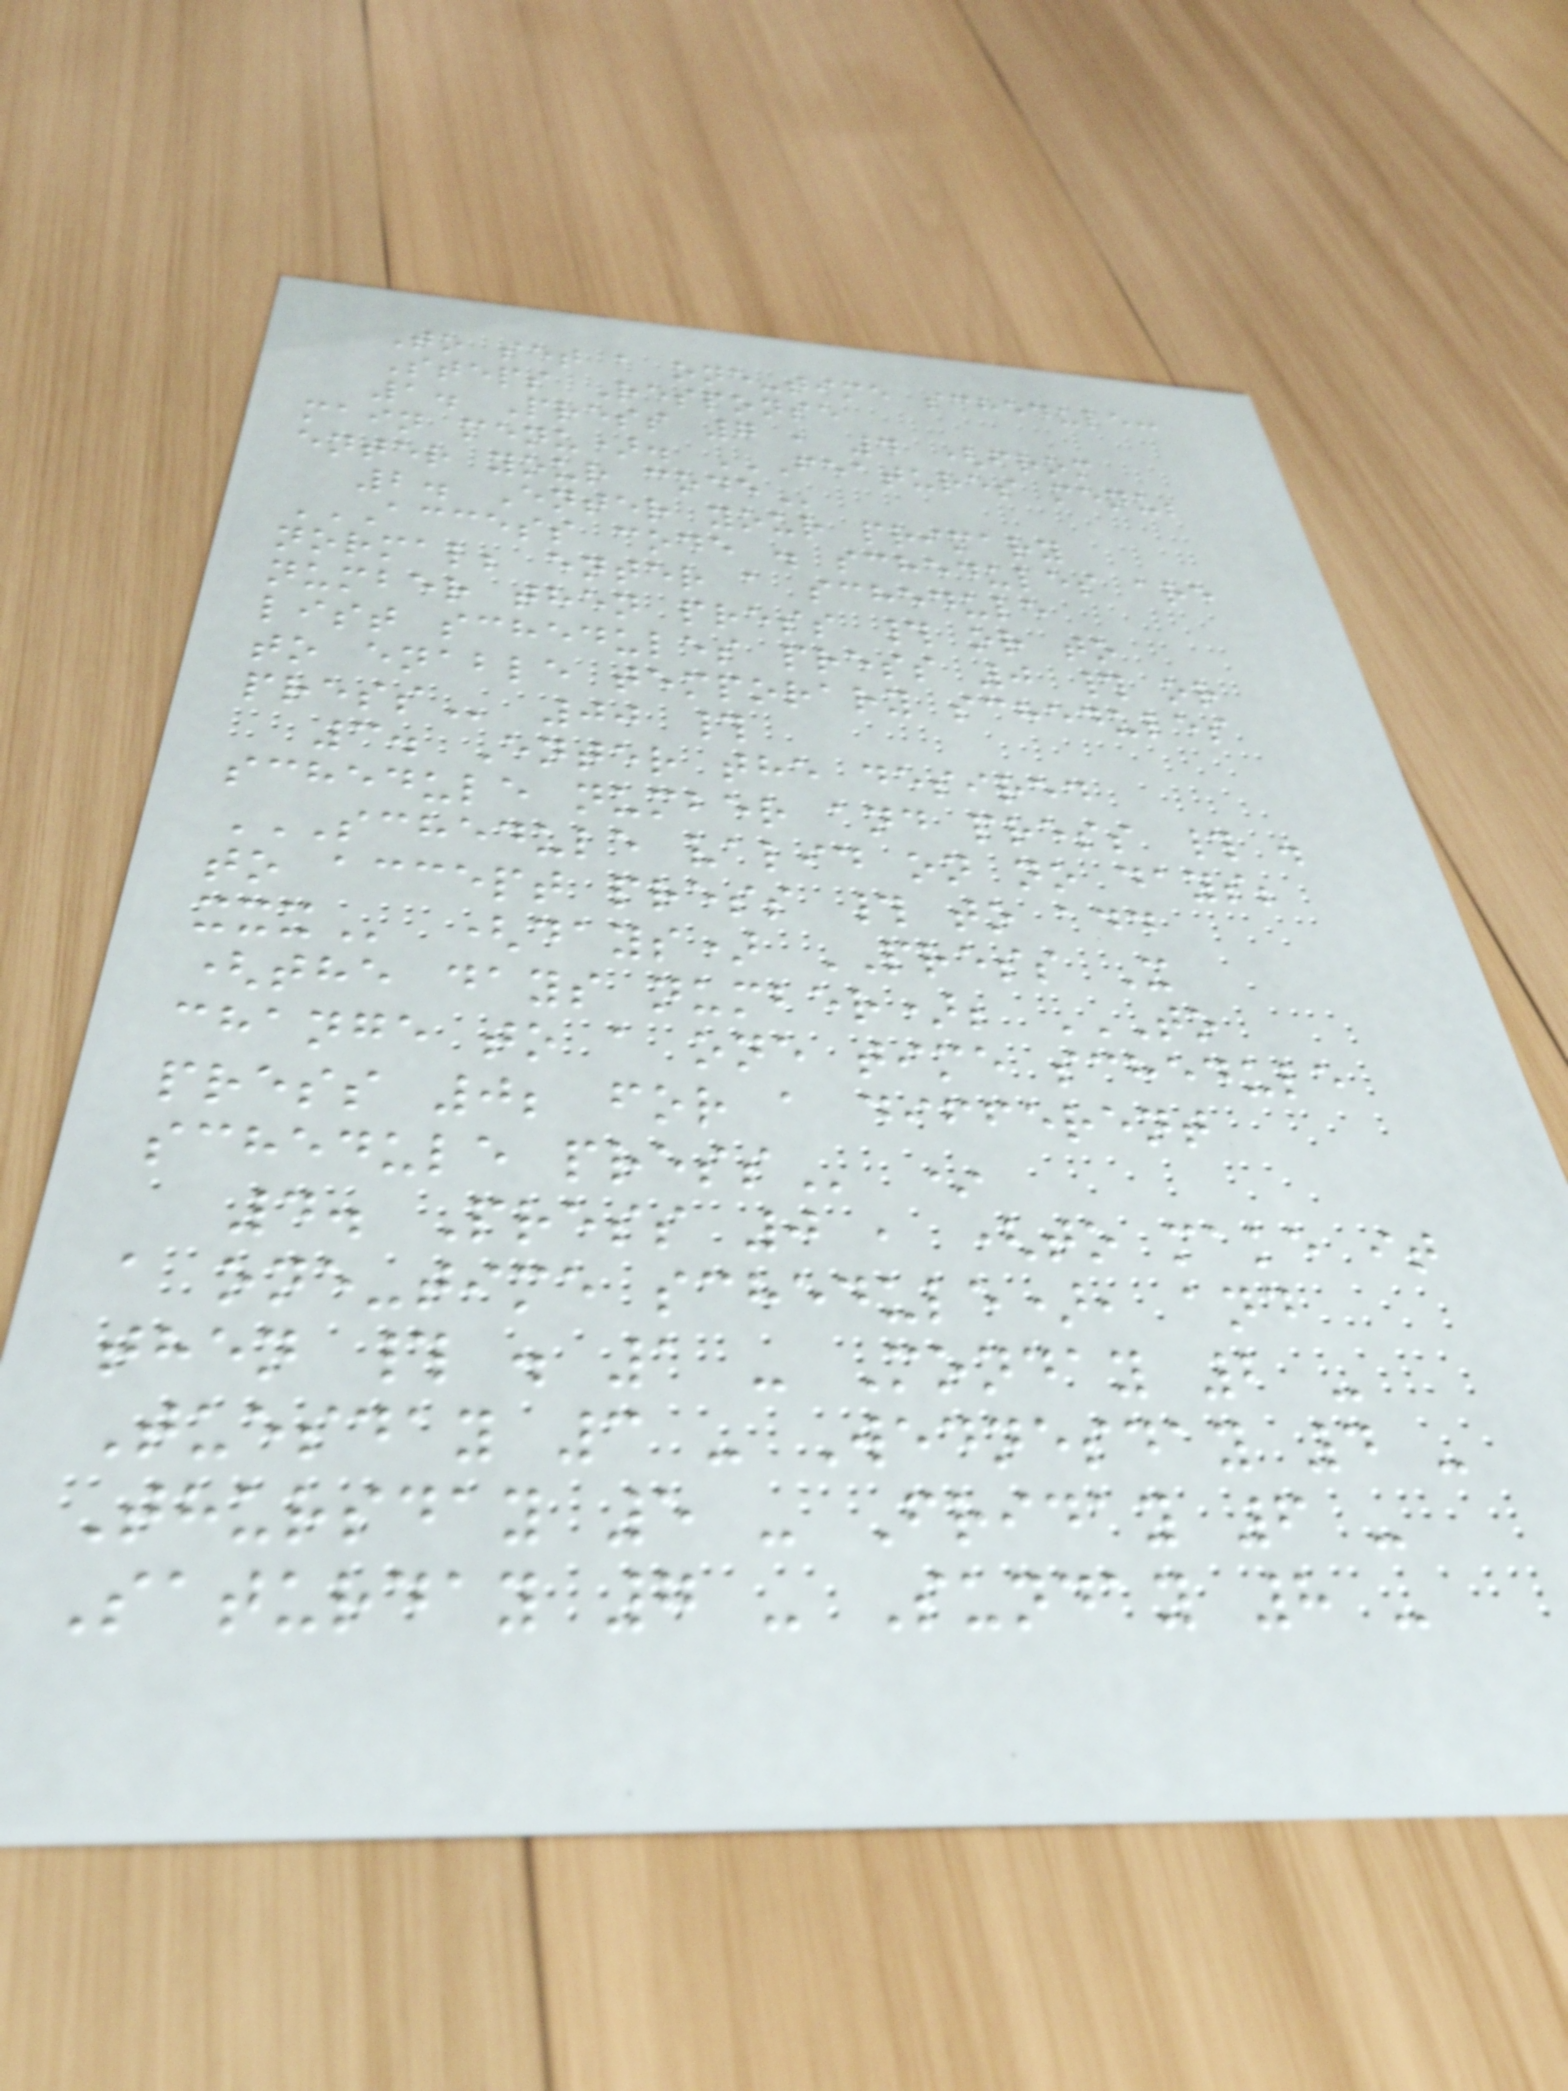To set a one-time schedule:
Steps Response
1. Press 7 , 4 (from
main menu). FEATURES MENU;
ENTER YOUR CODE
2. Enter your primary
ACCESS CODE . SCHEDULES ARE
NORMAL; ENTER A SCHEDULE
NUMBER THEN PRESS # OR TO
LIST SCHEDULES PRESS 0 # OR
TO ENABLE TEMPORARY SCHEDULES
PRESS 00 #
3. Enter the desired
schedule number and press # .
SCHEDULE VALID ON NO DAYS;
TO ACCEPT PRESS # TO ADD
XXX (days) PRESS X
(the days number); TO
CHANGE TO A ONE TIME SCHEDULE
PRESS 0; FOR A DIFFERENT
SCHEDULE PRESS *
4. Press 0 , (to make it
a one-time schedule), and
then # . 1 - Monday 2 -
Tuesday 3 - Wednesday 4 -
Thursday 5 - Friday 6 -
Saturday 7 - Sunday 8 -
